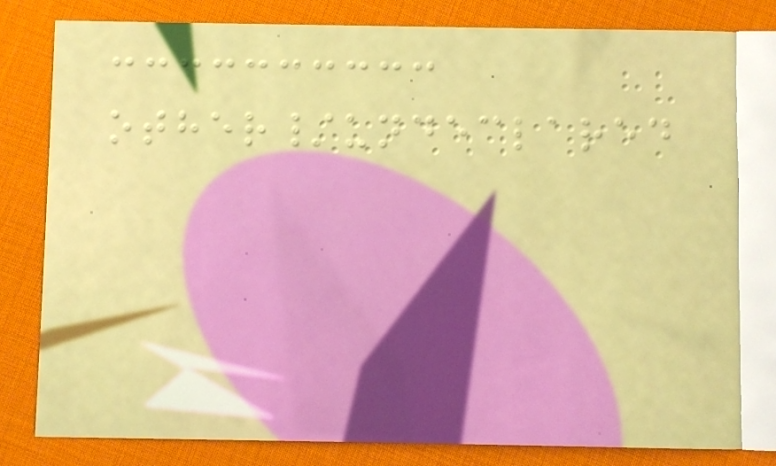other/undeclared
